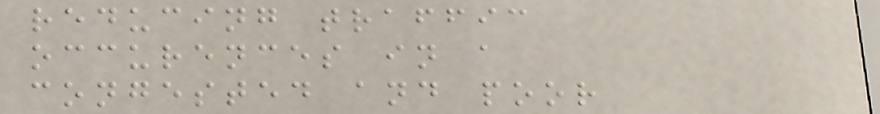reducing traffic
occurences in a
congested and poor
